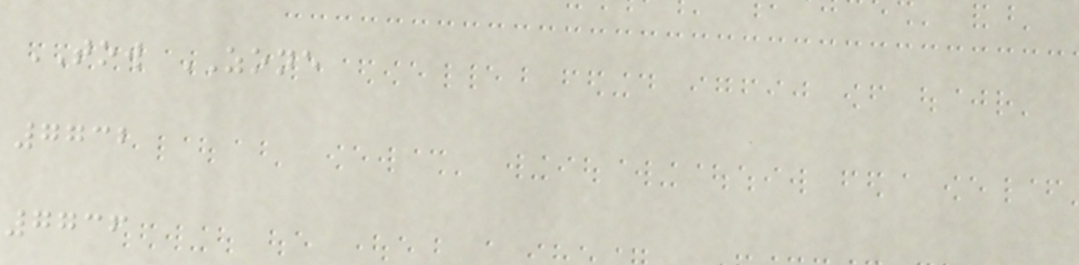TOW ZONE
7732
7736
